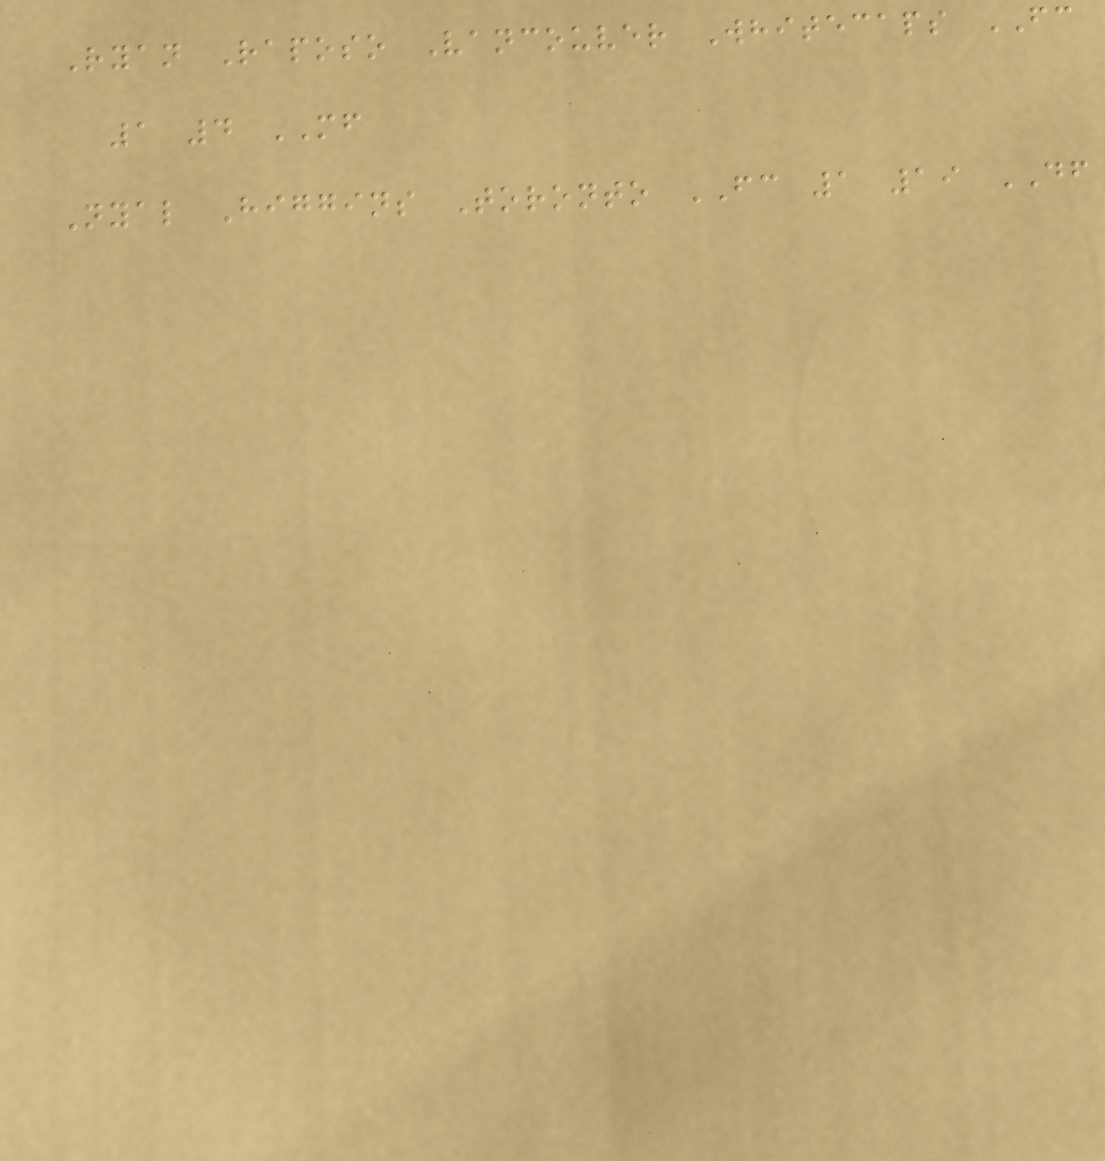Ryan Raposo Vancouver Whitecaps FC
1 4 MF
Nyal Higgins Toronto FC 1 19 DF
